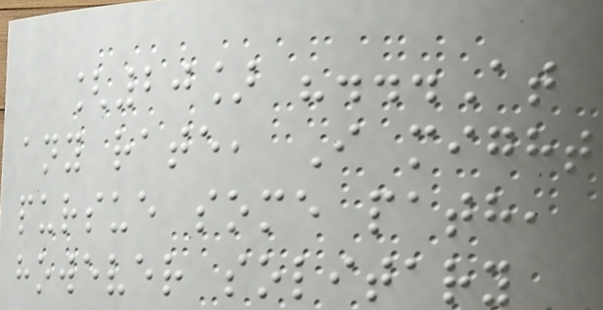[20] "...At
any rate, I might
pursue some path,
however solitary
